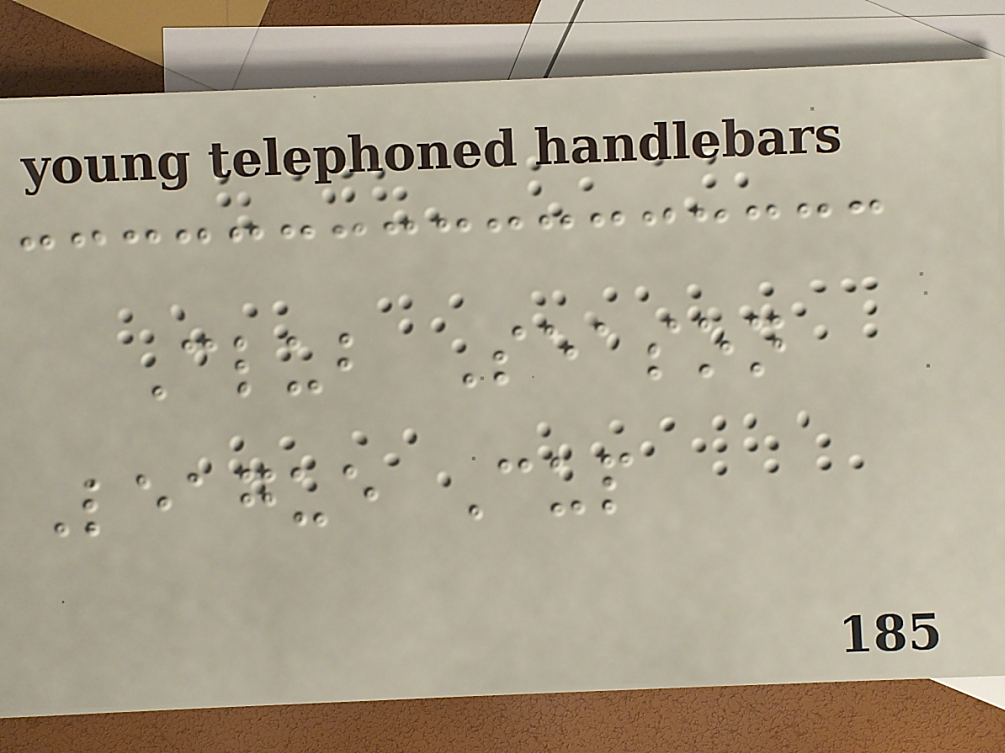Club Season
League Cup
